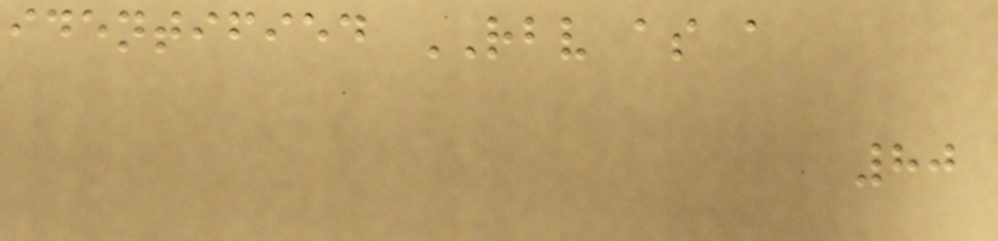identified RBV as a
80
